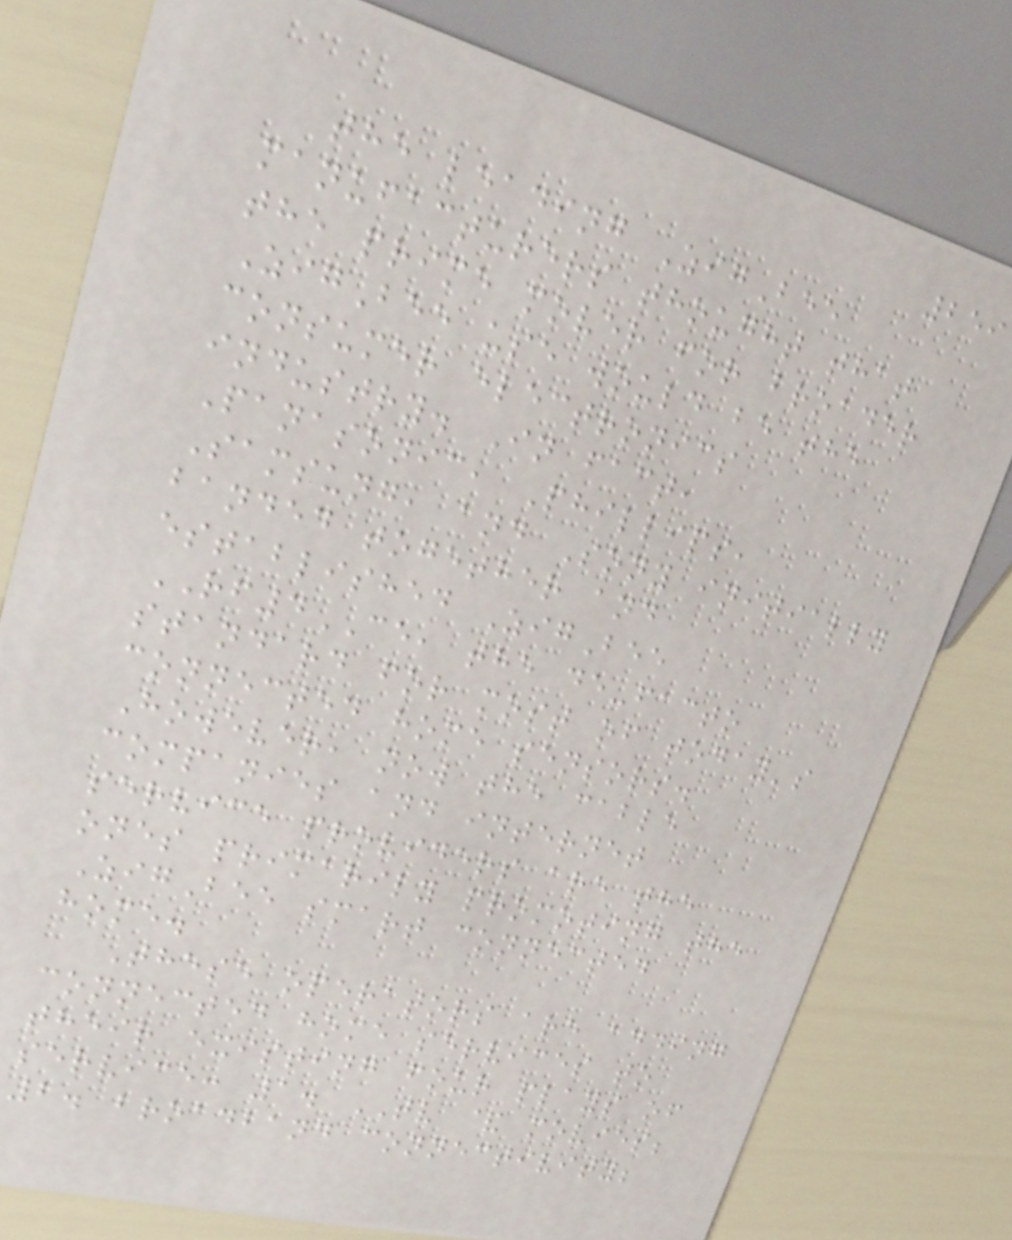259
the leading ZigBee
manufacturers thought that
the prime mover for broader
ZigBee use would be the
consumer electronics
industry. In fact,
Panasonic, Phillips,
Samsung, and Sony initially
banded together and
established ZigBee
RF4CE, the de-facto
standard for most of today's
connected home sensors.
However, now the cable
companies and internet
service providers are the
ones primarily promoting the
ZigBee smart connected
home.
These operators are adding
connected home services to
their existing four plays of
service: 1. TV & movies;
2. broadband connectivity;
